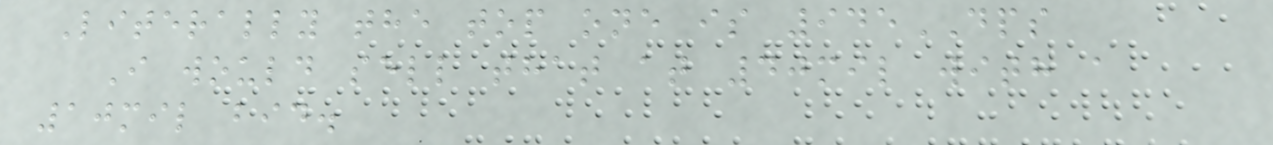Literally the top one is 945DPS
I would sell that at 40mil with a
10mil bid.
